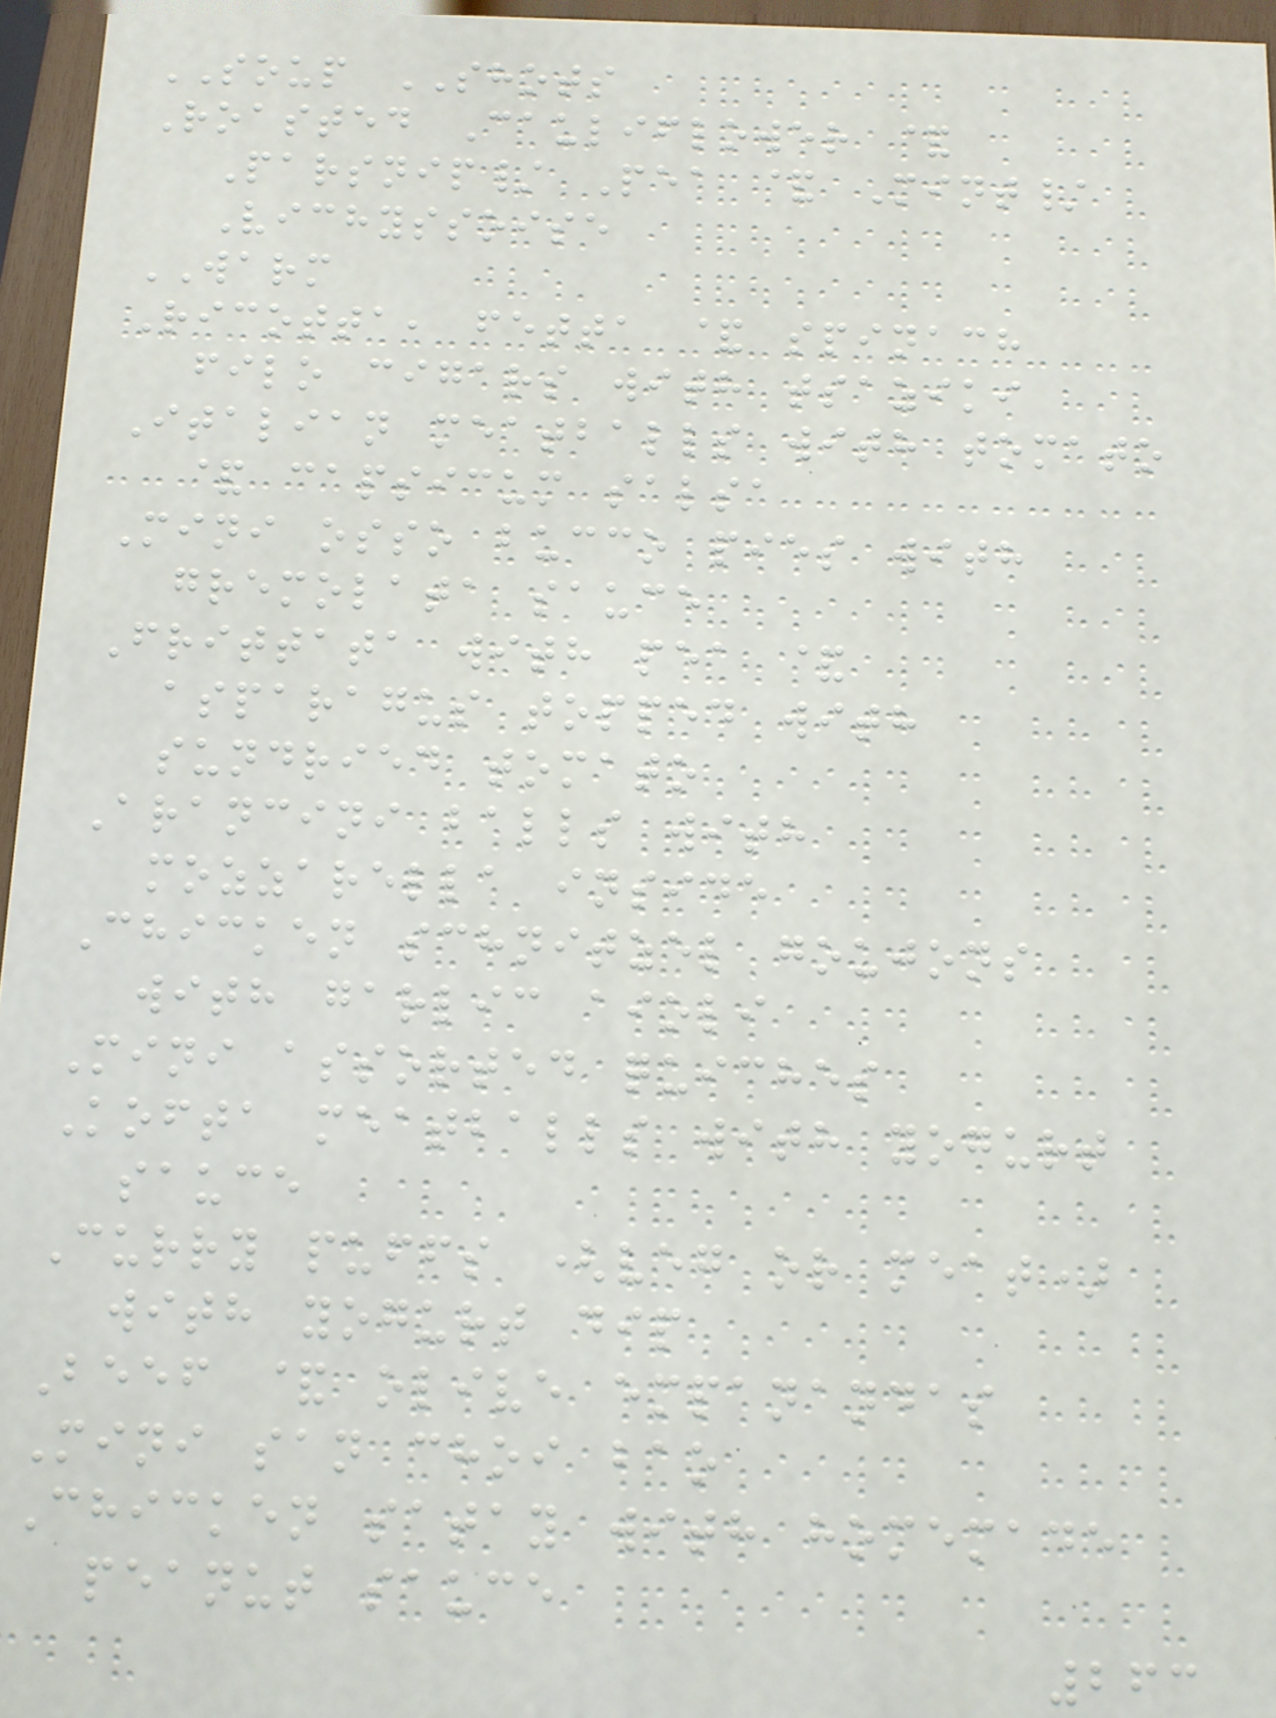SOUP SHOTS
Roasted Cauliflower &
Parsnip/ Pea & Mint/
Vichyssoise
WARM
Ricotta, fetta & spinach
filo cigars with tsaziki
Italian meatballs with tomato
& capsicum salsa
Mini osso bucco pies with
gremolata sauce
Frittata with pea &
asparagus topped with
sundried tomato
Arancini balls with
mozzarella inside
Chicken schnitzel goujons
with garlic aioli
Mini assorted quiches
Kofta meatballs with yogurt
sauce
Curry puffs (veg or meat)
with yogurt dip
Beef & olive empanandas
Mini san choi bao
Chicken satay with homemade
peanut sauce
263
